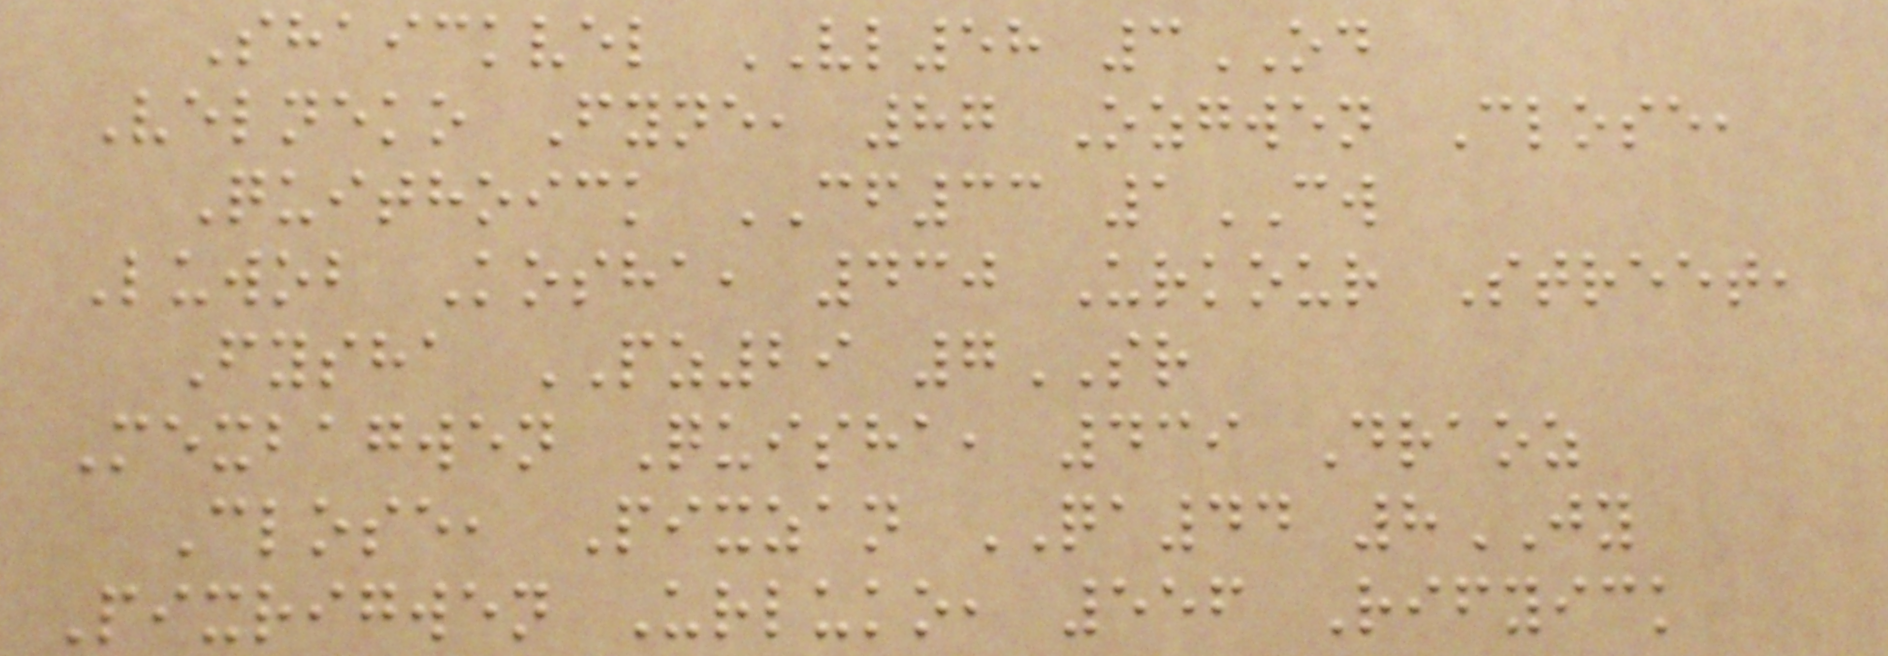Shaickvel VL58 3OD
Velneko Fyne, 87 Ozgwen Close,
Quithoick CF33 1CW
Luwob Kosha, 430 Urkour Street,
Fysha PZ29 7SR
Mexbagwen Quisha, 439 Draoz
Close, Pixzan QA44 8JY
Pixrigwen Urluko, 556 Rifyick
